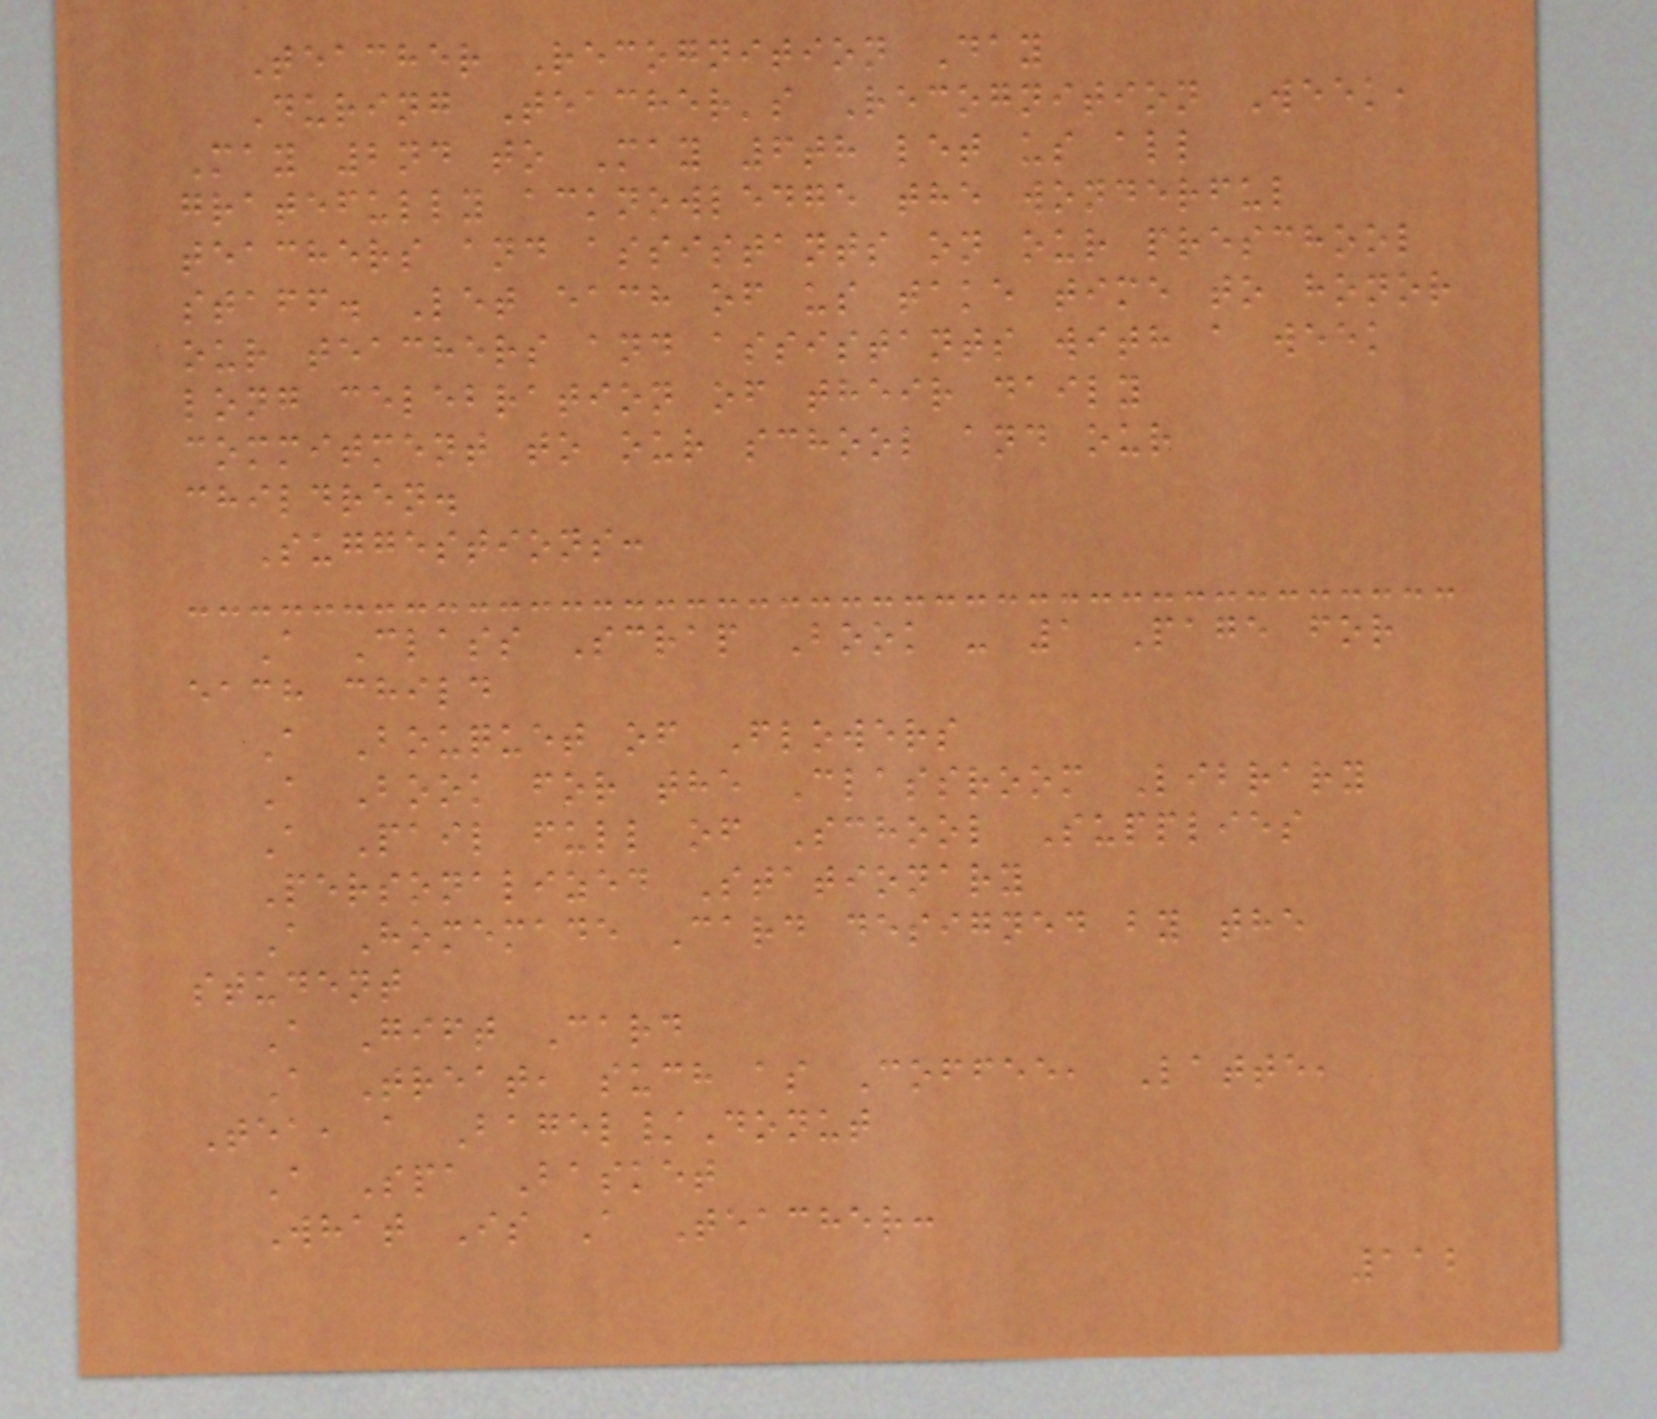Teacher Recognition Day
During Teacher's Recognition Week,
May 2nd to May 6th let us all
gratefully acknowledge the wonderful
teachers and assistants on our preschool
staff. Let each of us take time to honor
our teachers and assistants with a week
long celebration of their daily
commitment to our school and our
children.
Suggestions:
A Class Scrap Book - 1 Page for
each child
A Bouquet of Flowers
A Book for the Classroom Library
A Pail full of School Supplies
Personalized Stationary
A Homemade Card designed by the
student
A Gift Card
A Treat, such as Coffee, Latte,
Tea, a Bagel/Donut
A Spa Basket
What Is A Teacher:
112
